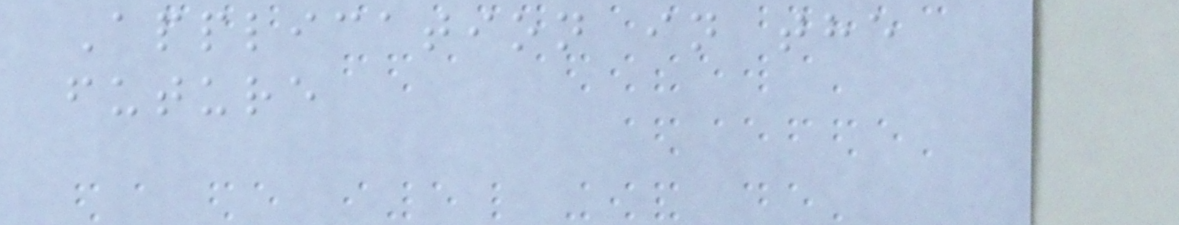Application in the
future
